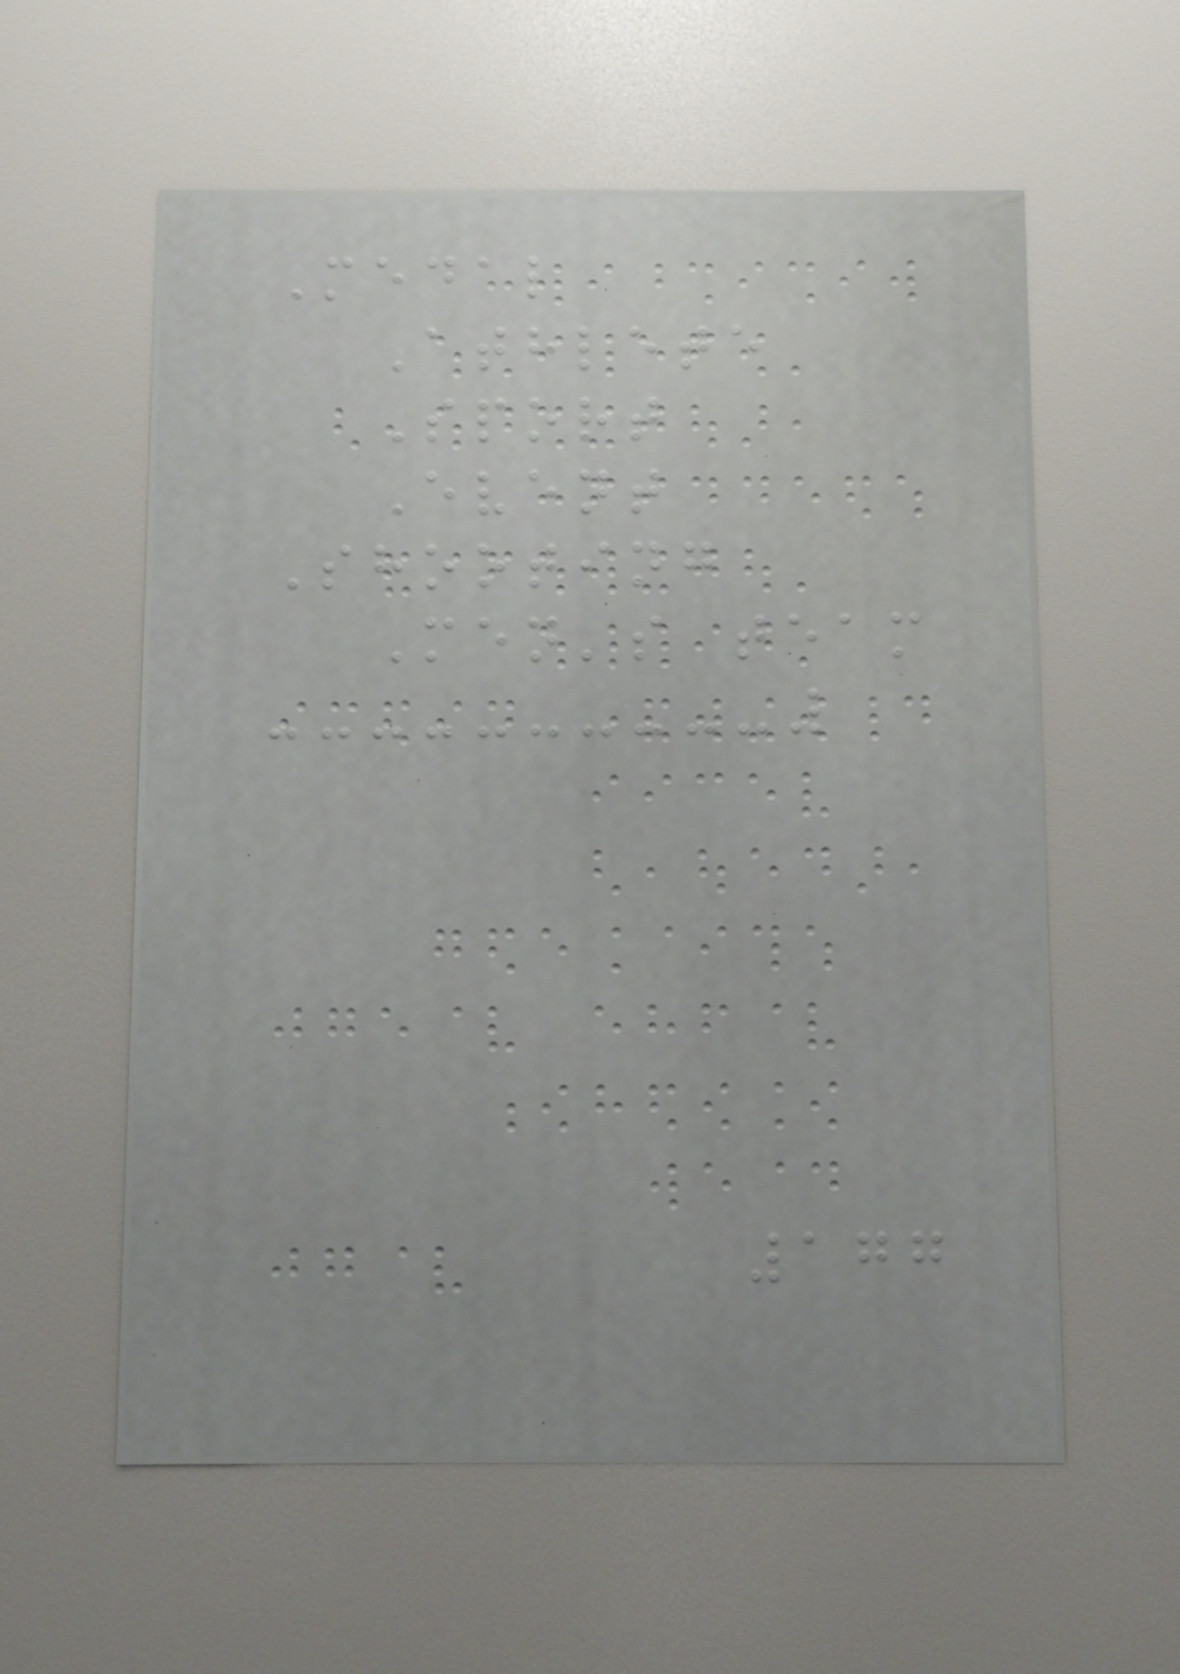Medal
Athlete
Sport
Event
Shooting
Men's team
177
